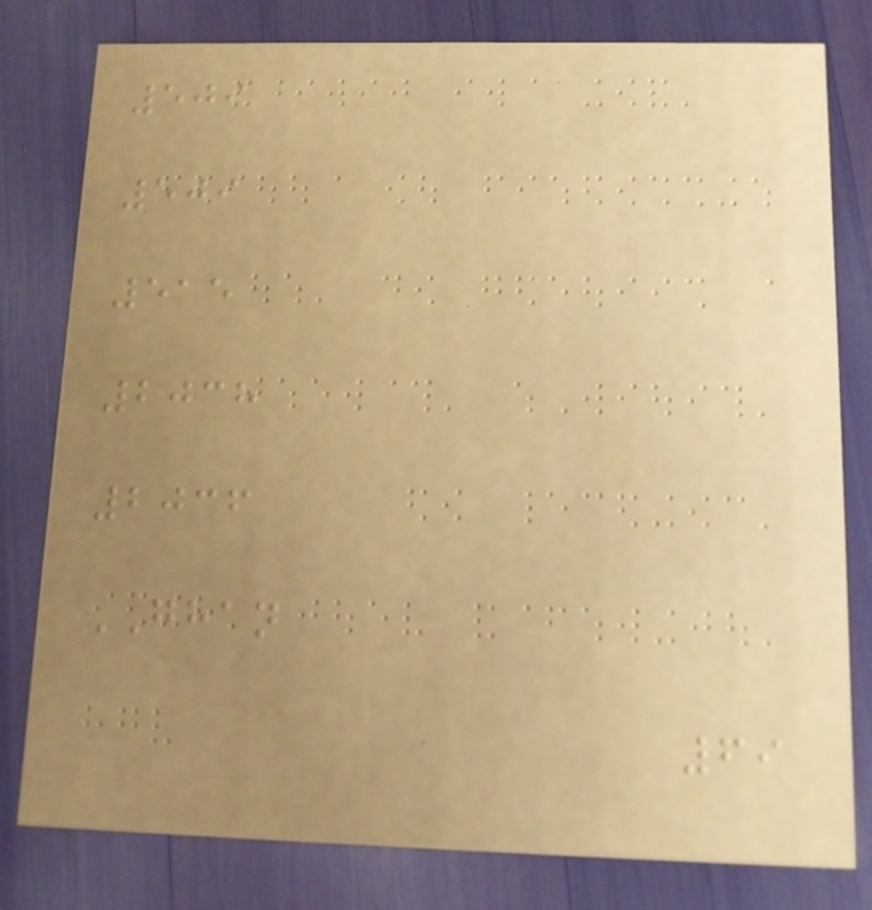509
509
515
2038
2036
GHAN
69
